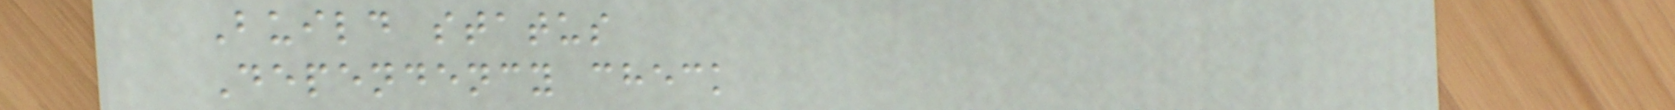Build status
Dependency check
